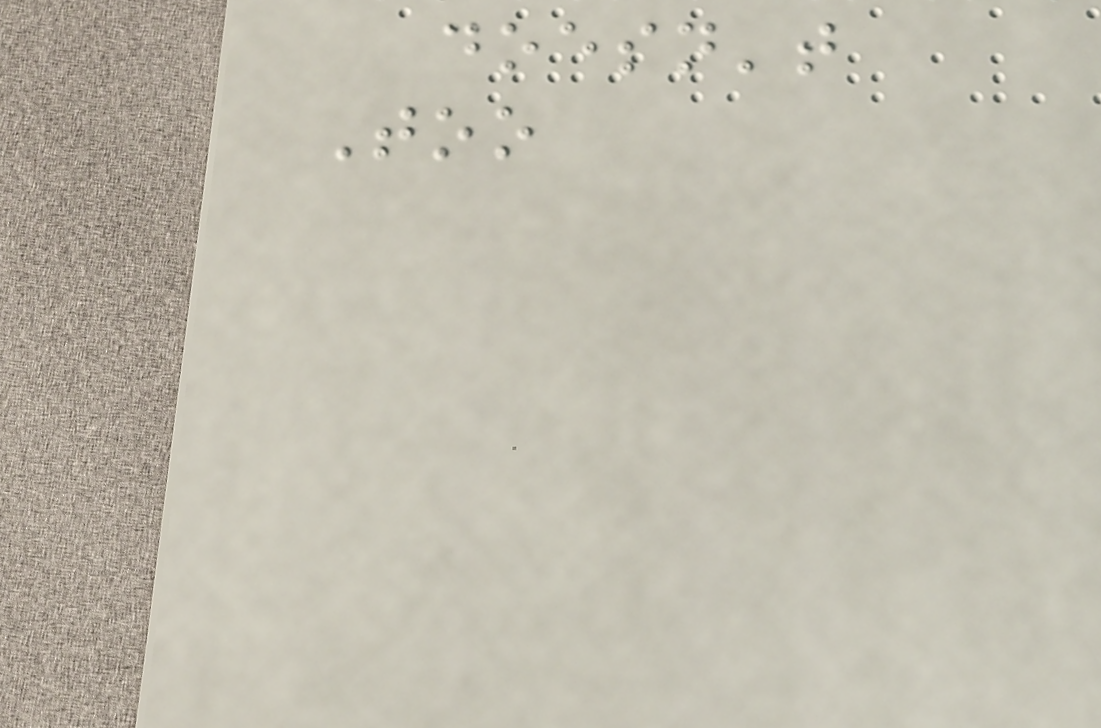doesn't
Too
